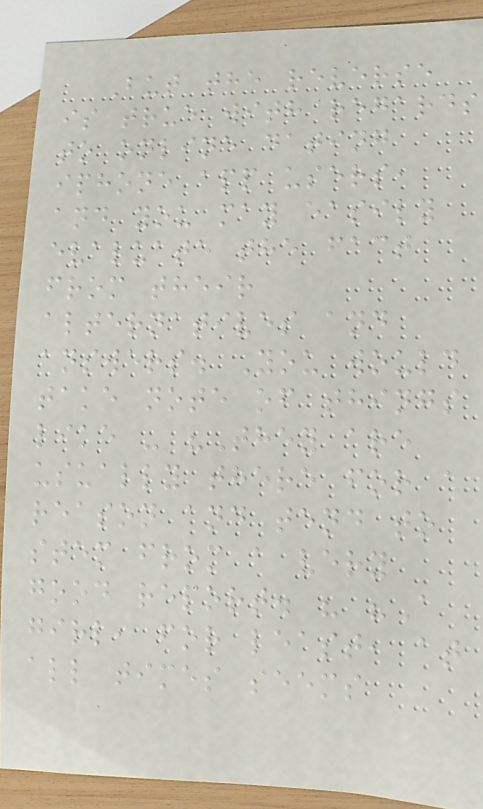But the reverse
is true with regards
to online dating
iphone app users,
and you may easily
evaluate the fact
from their
alternatives and
answers. You would
take note of things
like - "They are
usually there for a
reason and tend to
stem from a very
good report. " "A
girl, for least, at
all times seems
